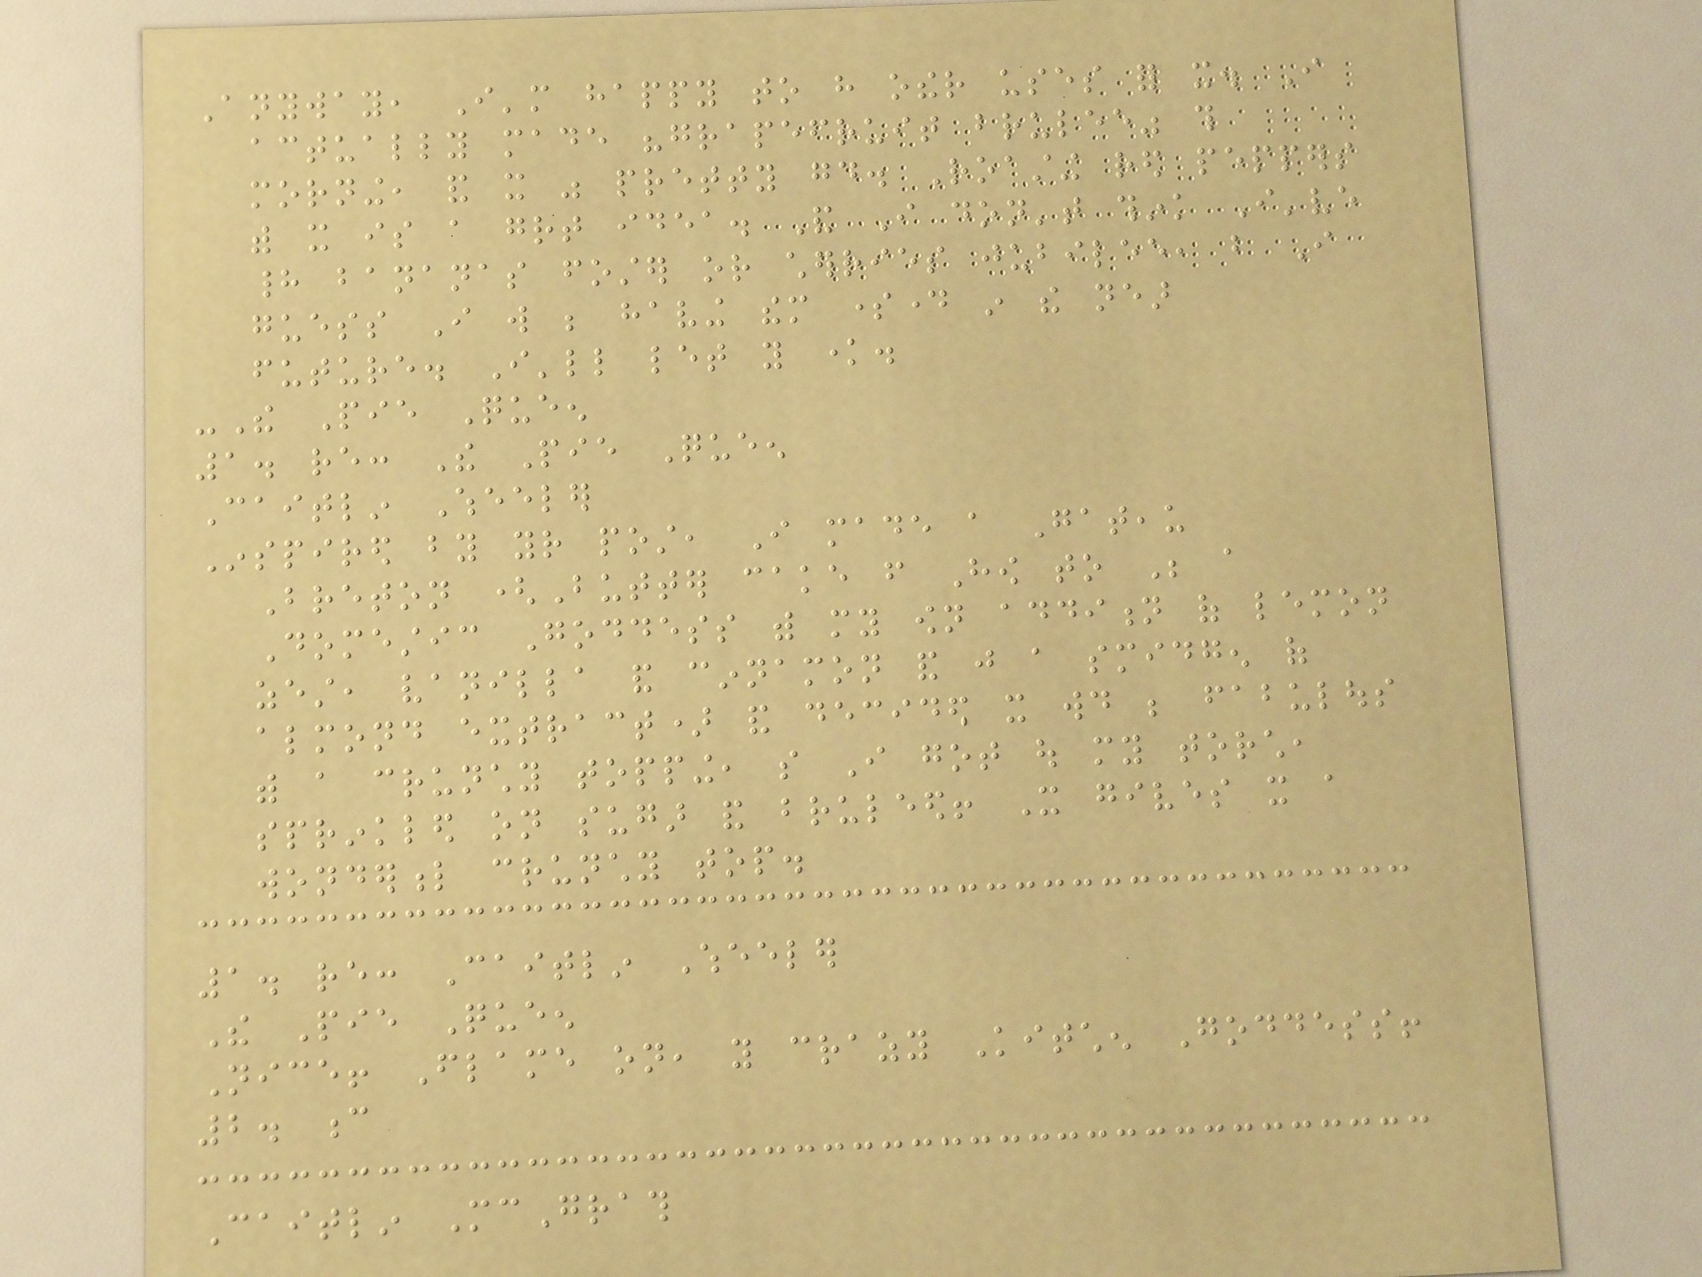Anyway, I'm happy to have other uses for it. I
actually made "grapefruit brulee" this
morning, and it was pretty good. Roasting red peppers
with it is a great idea. And I don't think I've
had bananas foster or cherries jubilee, but I
guess I will be having them someday in the near
future. I'll let you know.
-The Pie Queen
1. re: The Pie Queen
Caitlin Wheeler
Inspired by your post, I made a Gateau
Breton (Butter cake from How to Be a
Domestic Goddess with my own addition of lemon
zest, vanilla and cinnamon and just a smidgen of
almond extract) and decided it would be fabulous
with a crunchy topping, so I got out my torch,
sprinkled on sugar and bruleed! It gives it a
wonderful crunchy top.
1. re: Caitlin Wheeler
The Pie Queen
Nice! Flame on, you crazy Kitchen Goddess!
2. c
Caitlin McGrath
